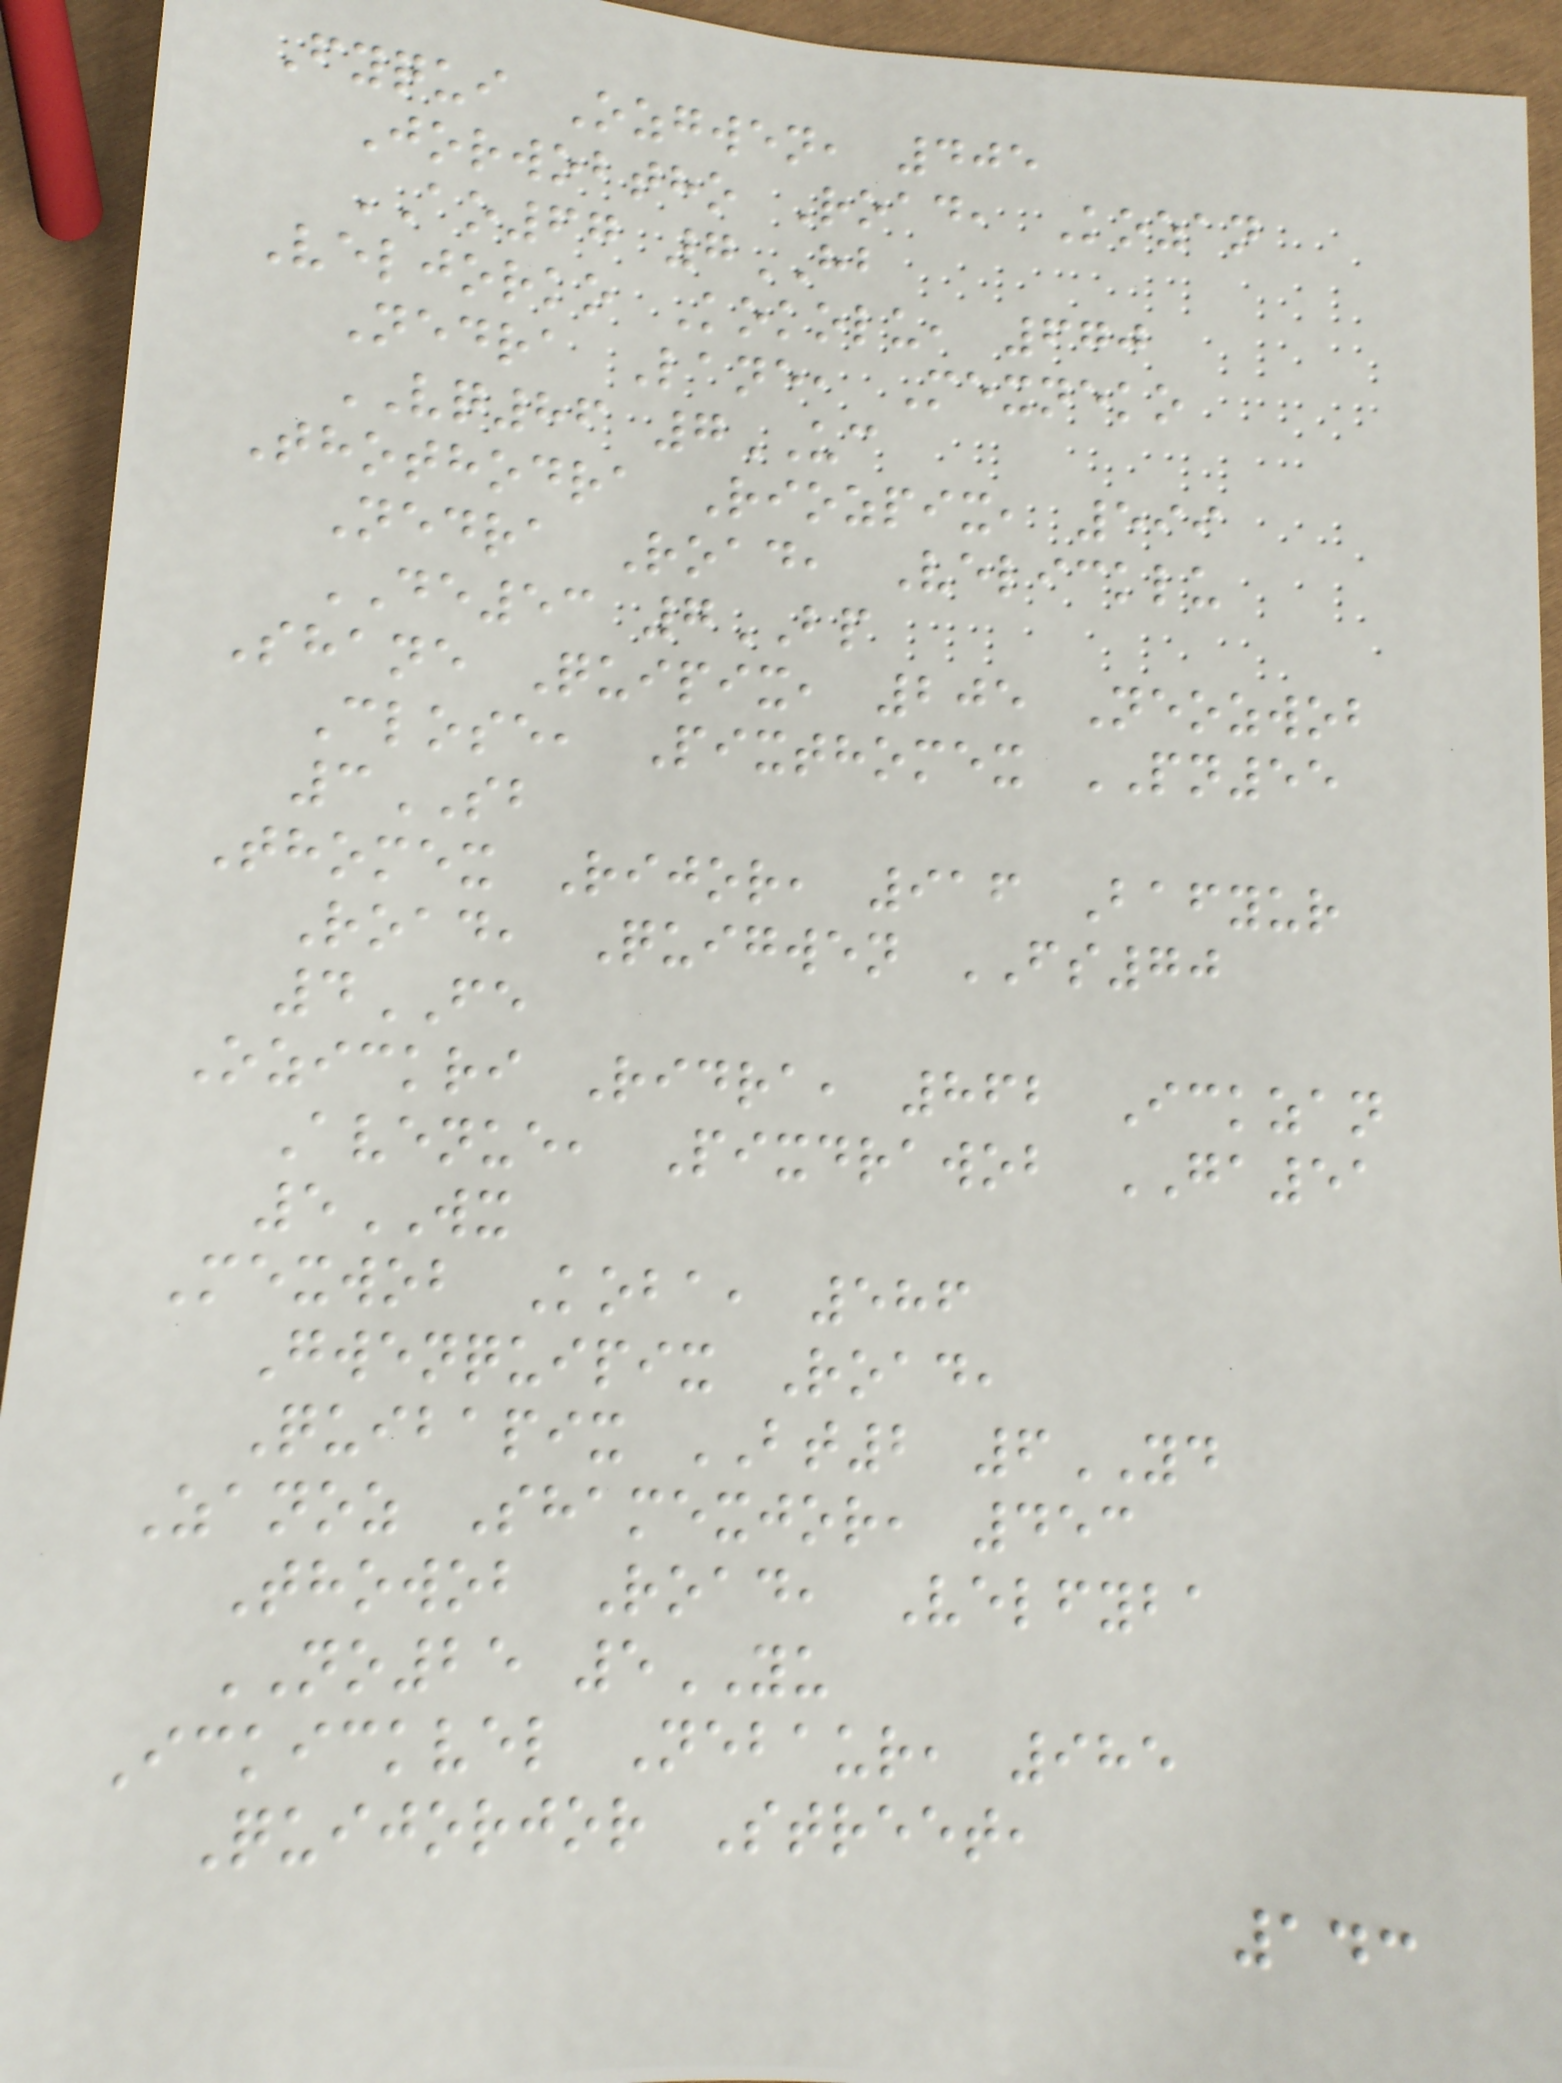Fyqui Ozgwen, 405
Jorwobtho Road, Kozan
AO67 7HB
Veljorko Kokolu, 670
Nedra Lane, Mexneko
VQ86 7UC
Thothodra Riozpix, 599
Nedra Road, Velicklu
DE53 7BP
Shane Quipix, 205 Neozwob
Close, Pixthomex PN55
3SB
Thomex Rijor, 916 Bafyur
Road, Quigwen FS70
4FE
Ozickri Ridra, 862 Ickzan
Avenue, Pixdrawob GA51
5WX
Mexwob Koba, 586
Gwenquipix Road,
Quibapix BT2 6YD
Zanoz Shamexjor, 453
Thowob Road, Velfyba
NO25 5YU
Ickickvel Nebaur, 985
Quijorjor Street,
143
